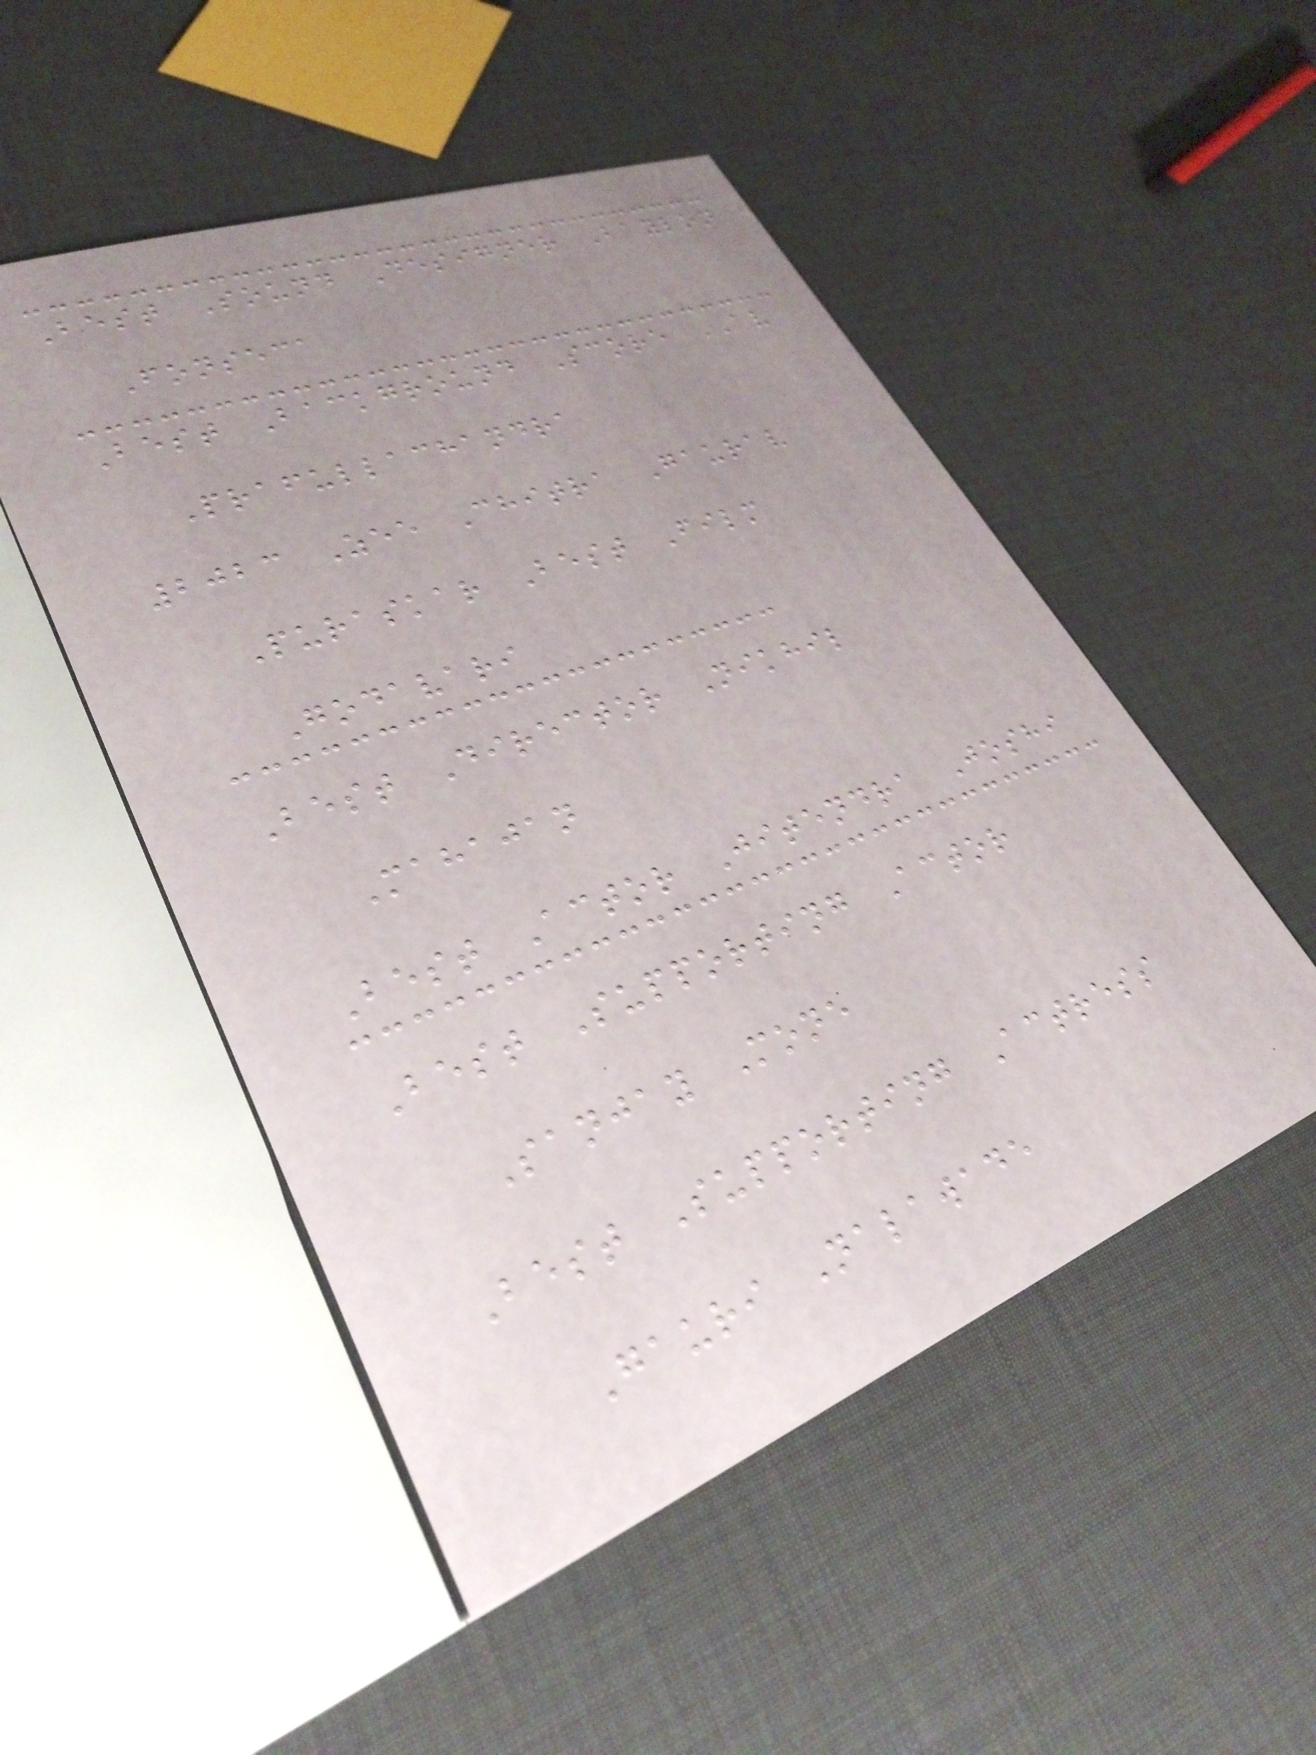Best Sound Designer Baylon
Fonseca
Best Background Score AV
Prafullachandra
2023 Zee Chitra Gaurav
Puraskar Best Film
Godavari
Best Director Nikhil
Mahajan
Best Actor Jitendra Joshi
Best Supporting Actor
Sanjay Mone
Best Supporting Actress
Gauri Nalawade
